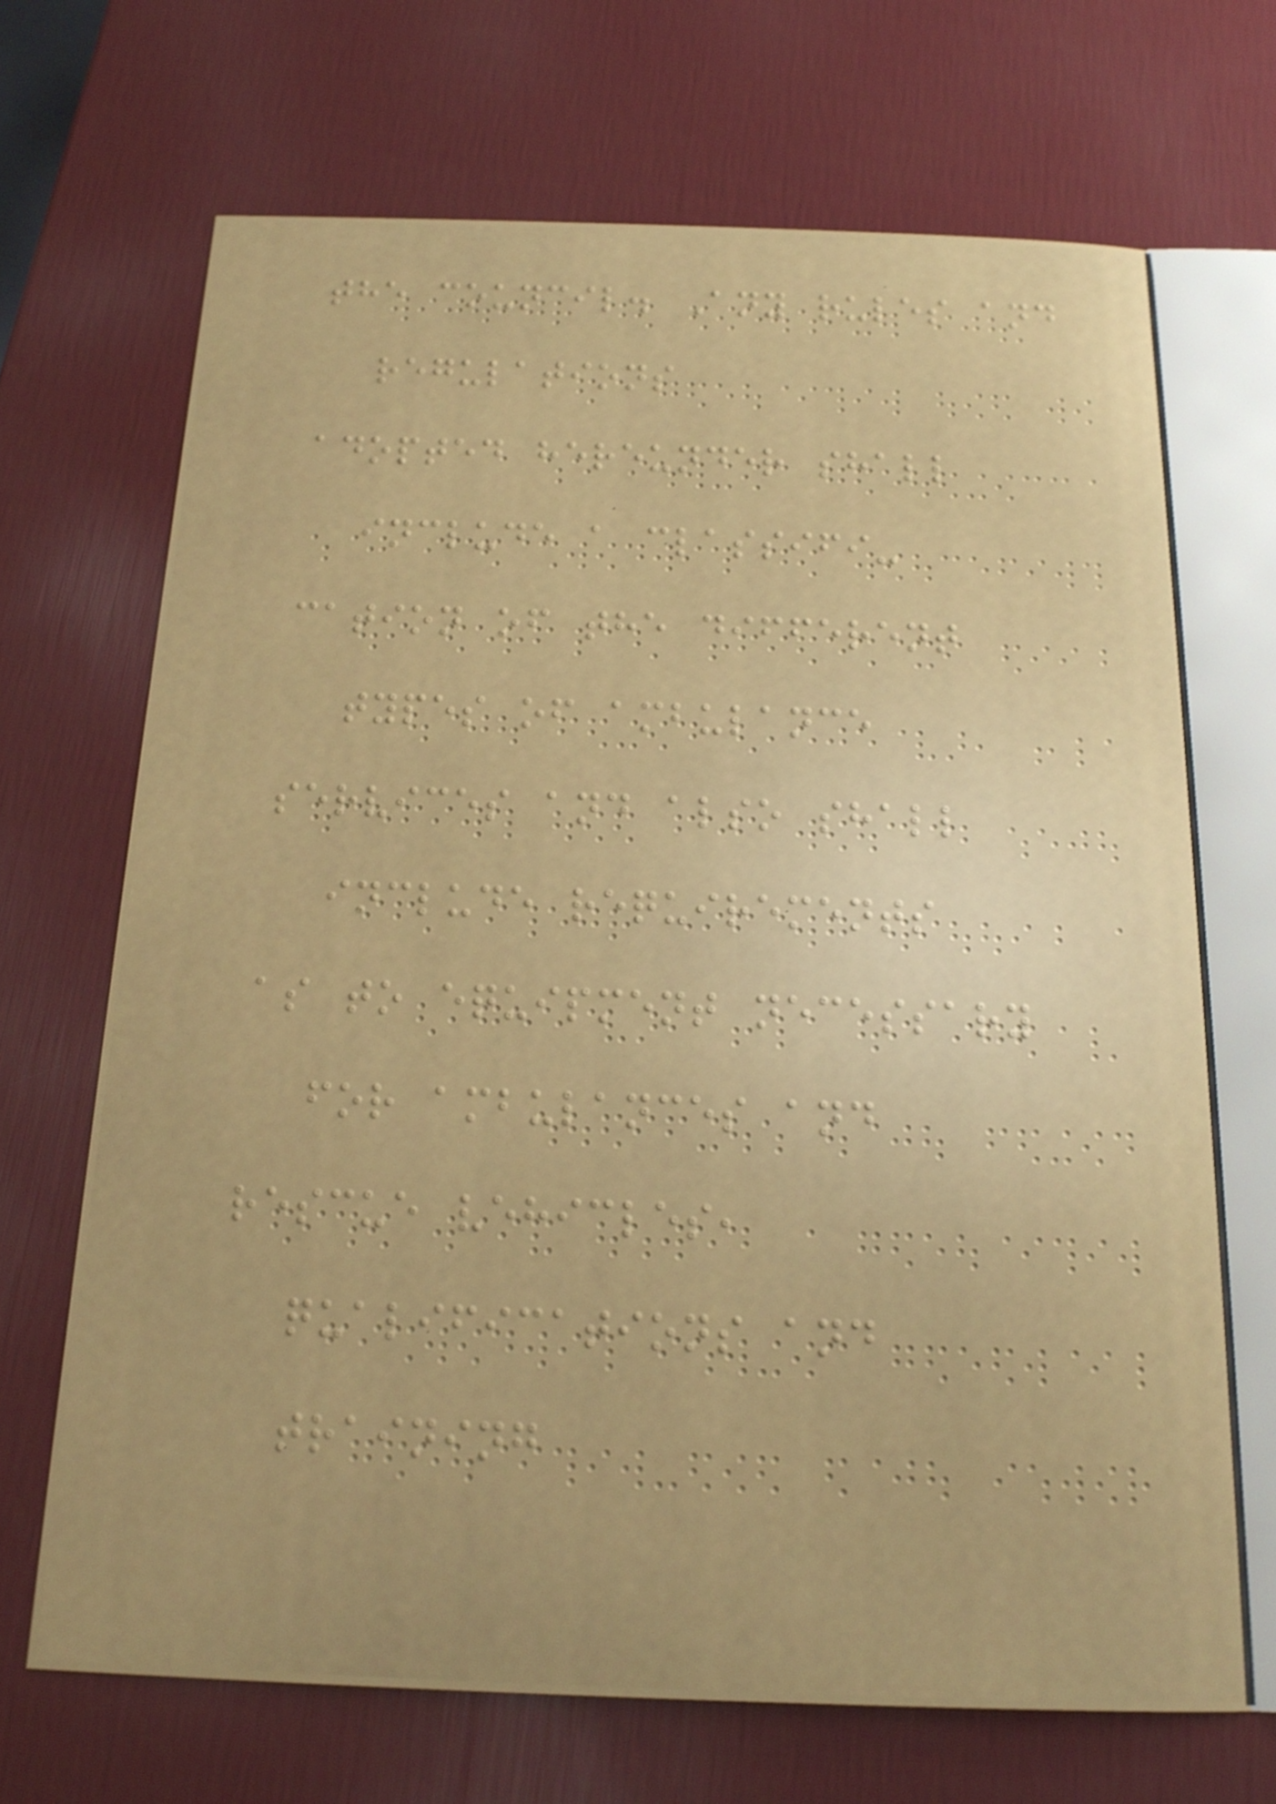the council. Any rules and
regulations
adopted hereunder shall
include a classifi-
cation of the different
types of ambulance
services and also shall
include requirements
as to equipment necessary
for ambulances and
rescue vehicles,
qualifications and
training
